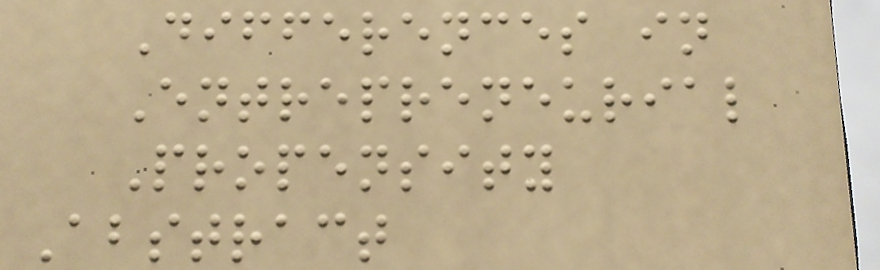Differences in
Entrepreneurial
Propensity
Abstract
